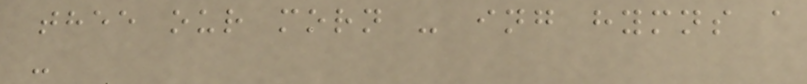thee our morn - ing hymns a
-
